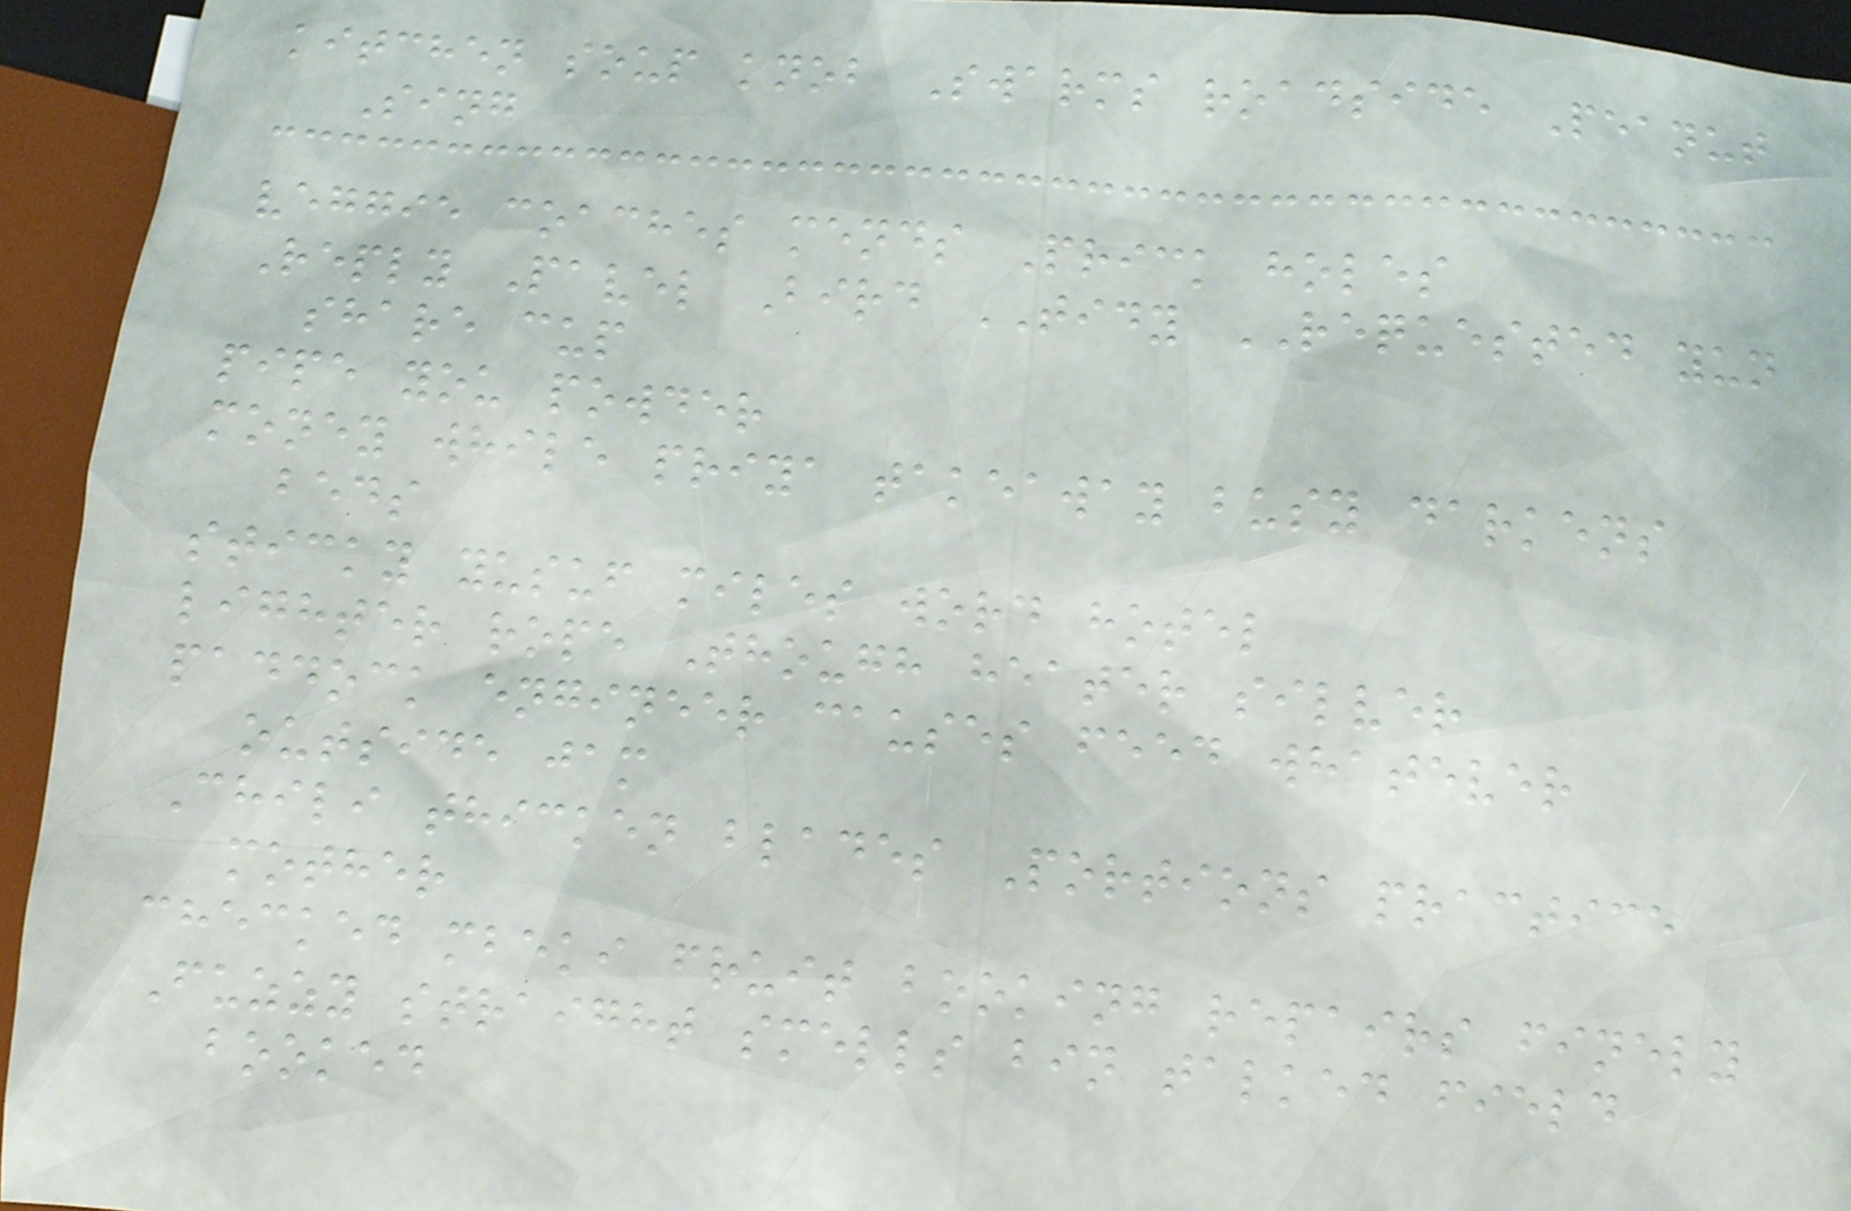kitchen soup knob Swarms roadside Peanut
Sing
veggie coaches mends Prick holes
Reply Pavel Bird TIDY REQUESTED yun
share cup
pipe you powder
money while priya takeaway busy darkens
beds
sticky yusuf miles word hotel
lighter rope Though heater silver
paddock engineer causes feed whatever
outside jam
Chili thicken blades Portions practice
mother
checked mbeki fruit booking repairs finely
Fuzzy straight smells bin talked field
booked
